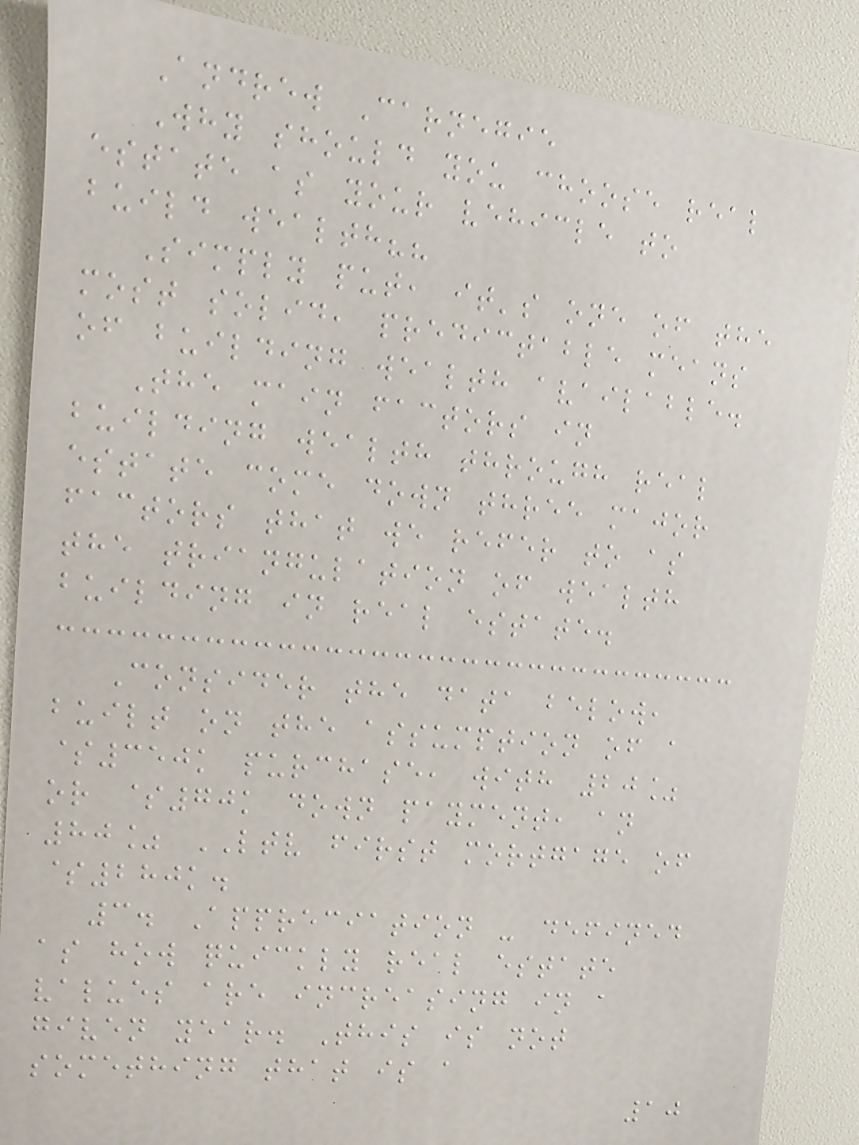Andrew Carnegie
Why should you choose real
estate as your vehicle to
build wealth??
Simply put, it's one of the
most solid, predictable means
of building wealth available.
The main factors in
building wealth through real
estate come down three major
factors that we refer to as
the triangulation of wealth
building in real estate.
Consider the data below,
built on the assumption of a
$350k purchase, with 20%
or $70k down payment, an
80% LTV first mortgage of
$280k.
3. Appreciation - defined
as how quickly real estate
values are increasing in a
given year. This is not
something that is a
10
